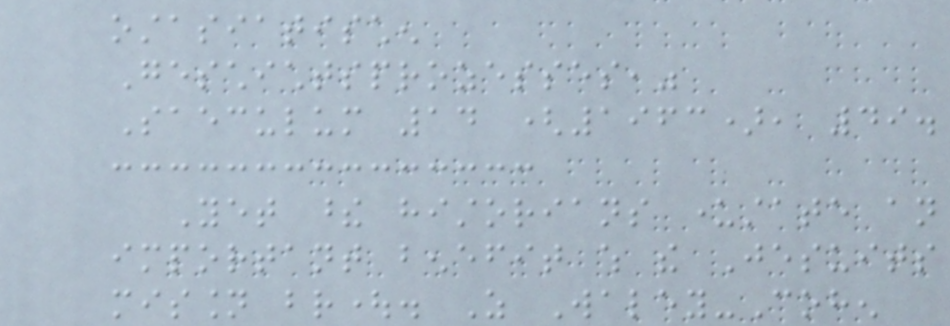ostasiatischen
Geschichtsprozesses,"
Saeculum 14 (1963), 49.
Yet these historians understate an
important benefit which the Jesuits
mission brought. As Waley-Cohen
